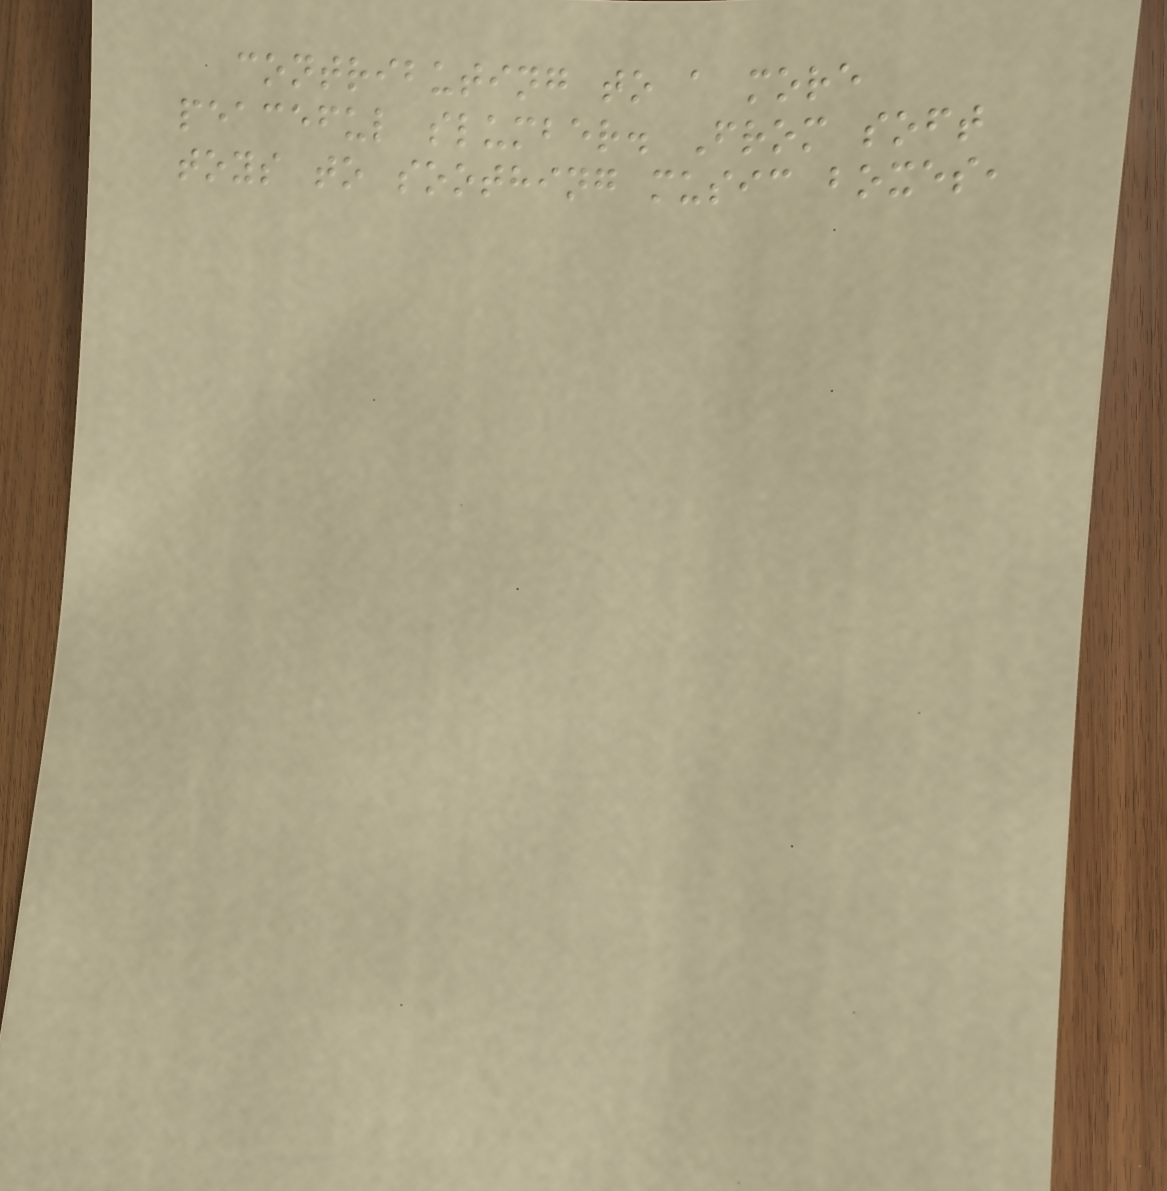contributing to a more
peaceful slumber. From soft
toys to soothing music boxes,
